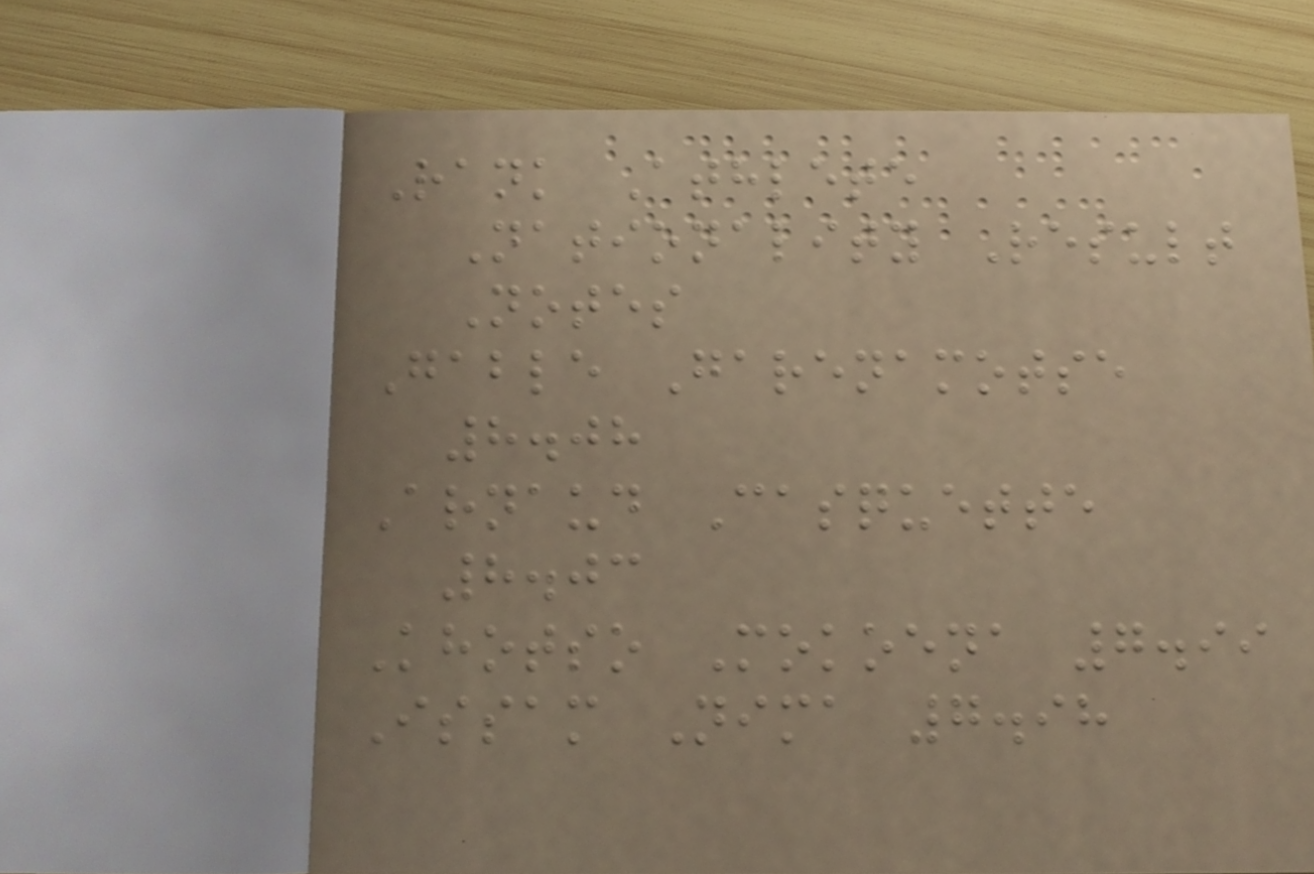Rank Athlete
Nationality Result
Notes
Gable Garenamotse
8.08
Arnaud Casquette
8.03
Khotso Mokoena 7.99
Issam Nima 7.98
